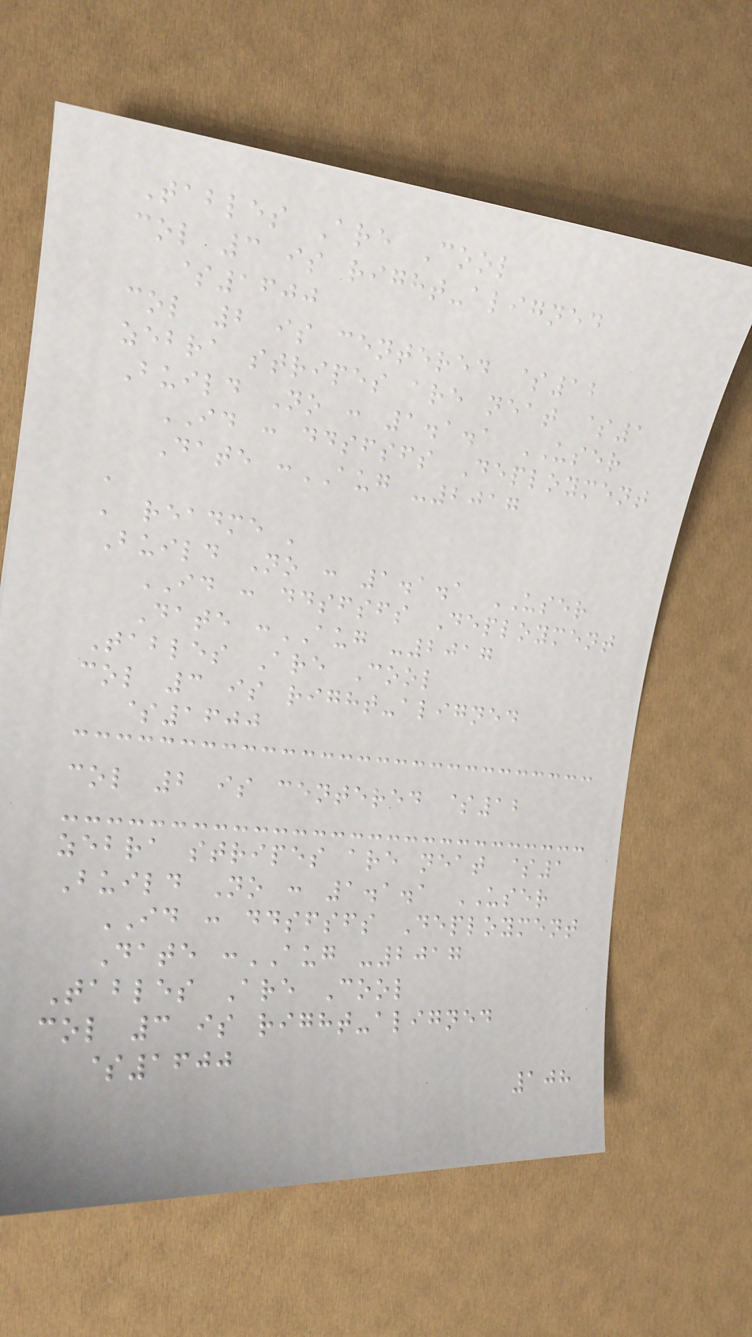Tables Are Cool
col 3 is right-aligned
$1600
col 2 is centered $12
zebra stripes are neat $1
Build No : 1.1.1 USER
ID : ddsfsfs Deployment
Date :AUG -2017
'
' readme '
Build No : 1.1.1 USER
ID : ddsfsfs Deployment
Date :AUG -2017
Tables Are Cool
col 3 is right-aligned
$1600
col 2 is centered $12
zebra stripes are neat $1
Build No : 1.1.1 USER
ID : ddsfsfs Deployment
Date :AUG -2017
Tables Are Cool
col 3 is right-aligned
$1600
108
